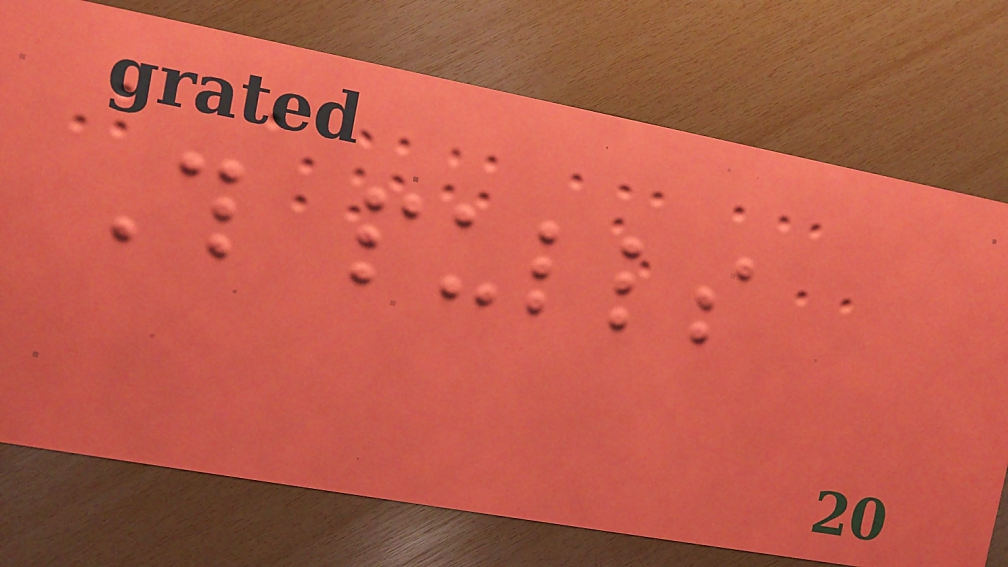This pulls
